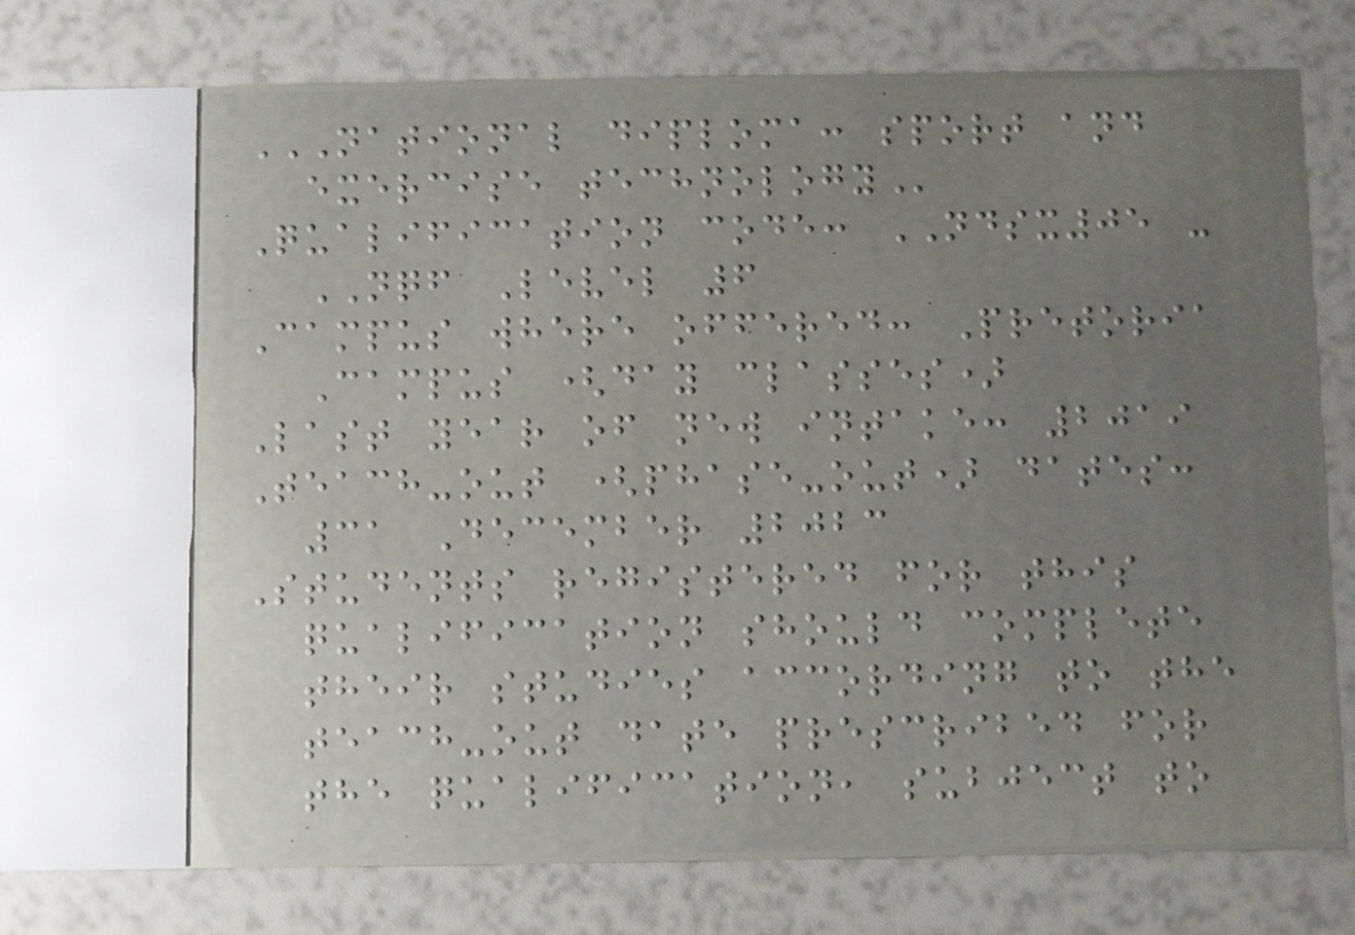NATIONAL DIPLOMA: SPORT AND
EXERCISE TECHNOLOGY
Qualification code: NDSX05 -
NQF Level 6
Campus where offered: Pretoria
Campus (day classes)
Last year of new intake: 2019
Teach-out (phase-out) dates:
31 December 2023
Students registered for this
qualification should complete
their studies according to the
teach-out date prescribed for
the qualification, subject to
